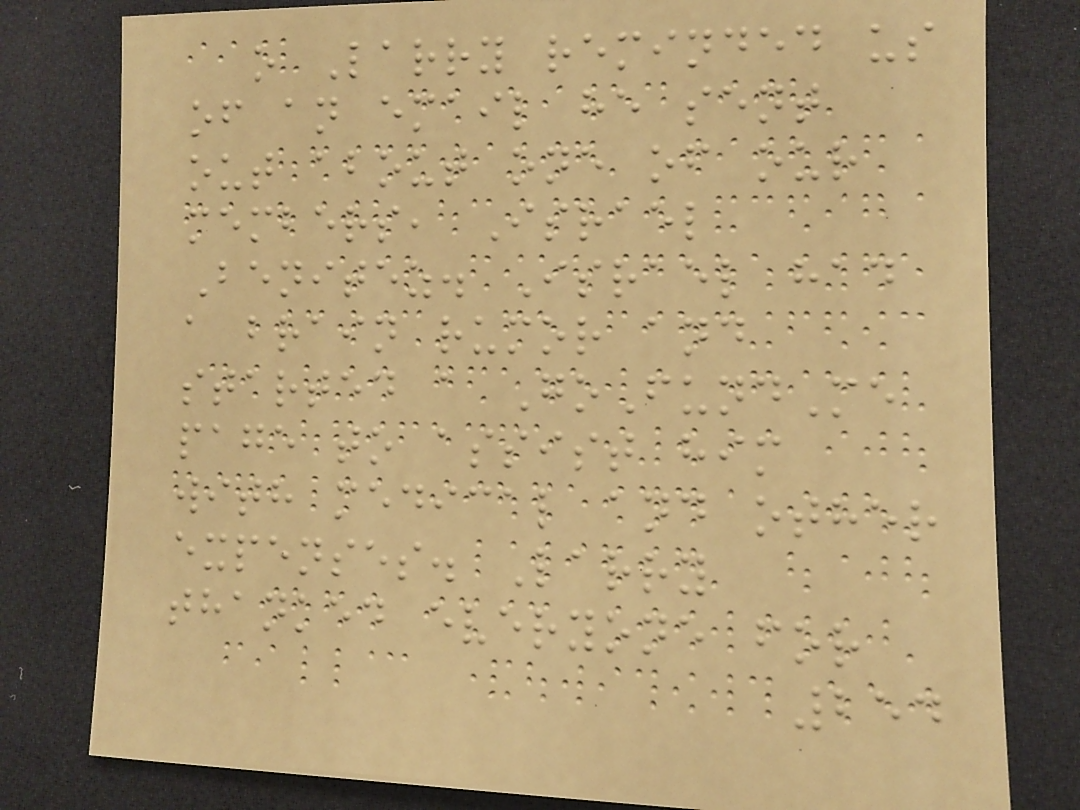o Larry reminded us
of an email he sent
out about one of our
members, Israel
Benitez. Israel had
a brain rumor and
started a GoFundMe
page to assist him
with medical and other
expenses. Larry
thanked everyone for
254
